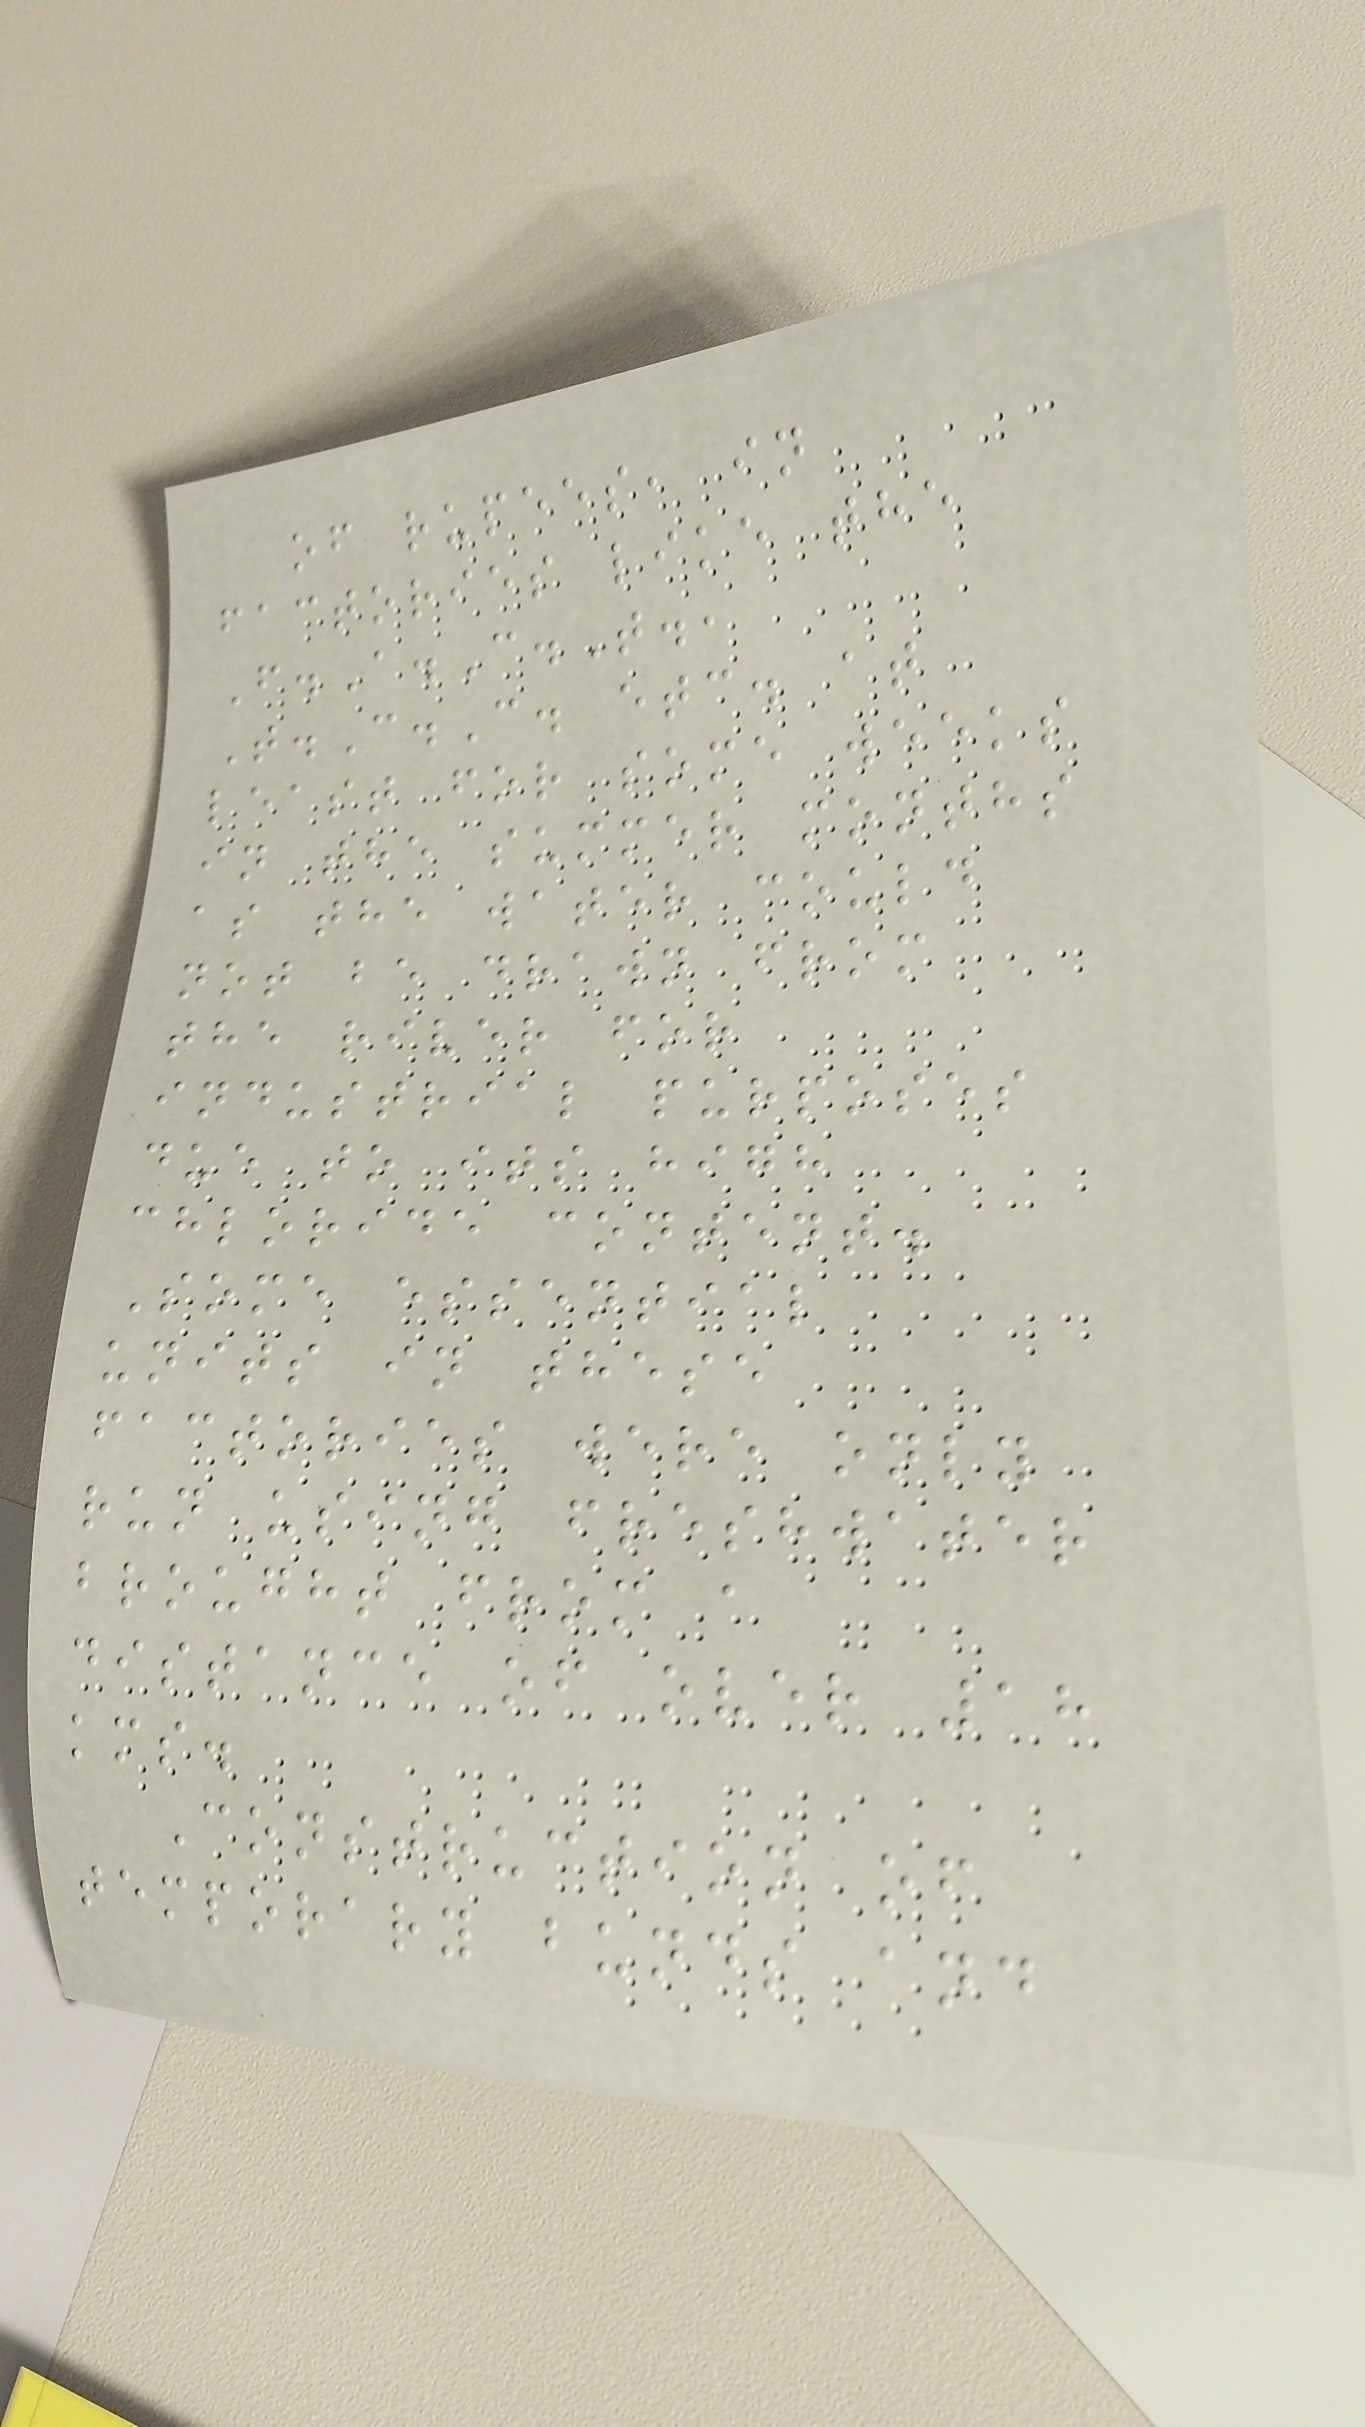of rupees, in
factories like the
F.A.C.T.,
T.C.C. etc. at
least for some weeks
in the summer months
as the water could
not be drawn from
the river for
industrial purposes
due to its high
chloride content.
Some essential
units in these
factories were only
run using freshwater
brought from a
distance of over 18
kms.
Construction of
temporary bunds and
